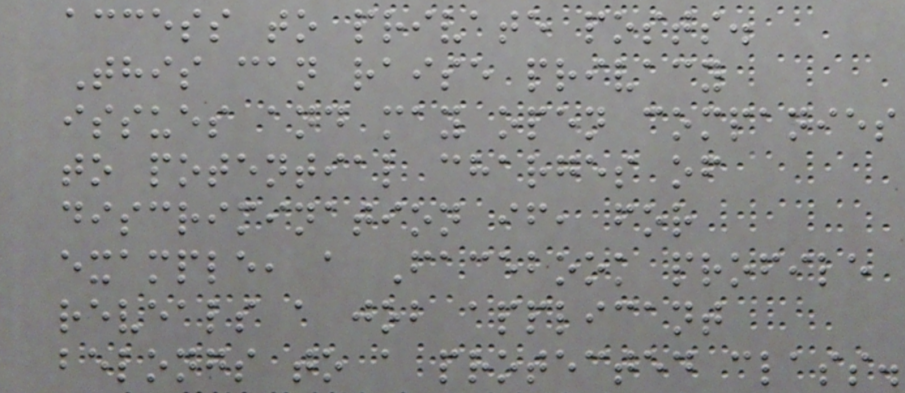access to private posts.
This can raise privacy
issues and may open companies
to potential charges of
discrimination if, for
example, a Facebook profile
reveals a job applicant
belongs to a protected class.
